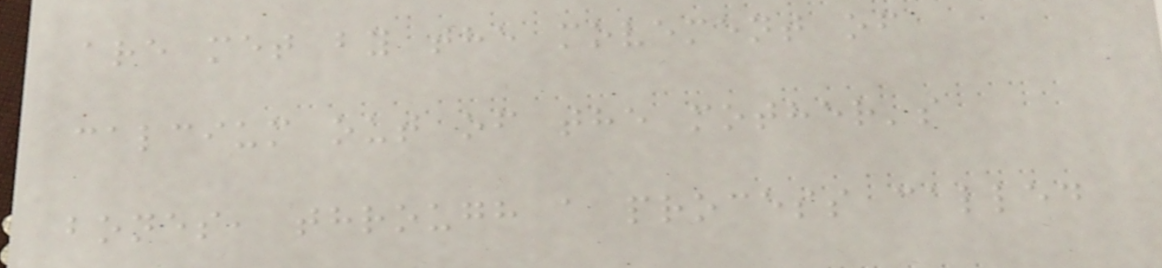are met by the movement of
calcium out of the mother's
bones, through a process called
